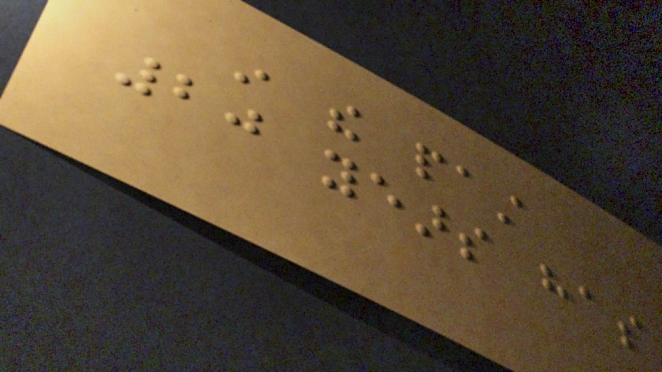in the past
20 years has
